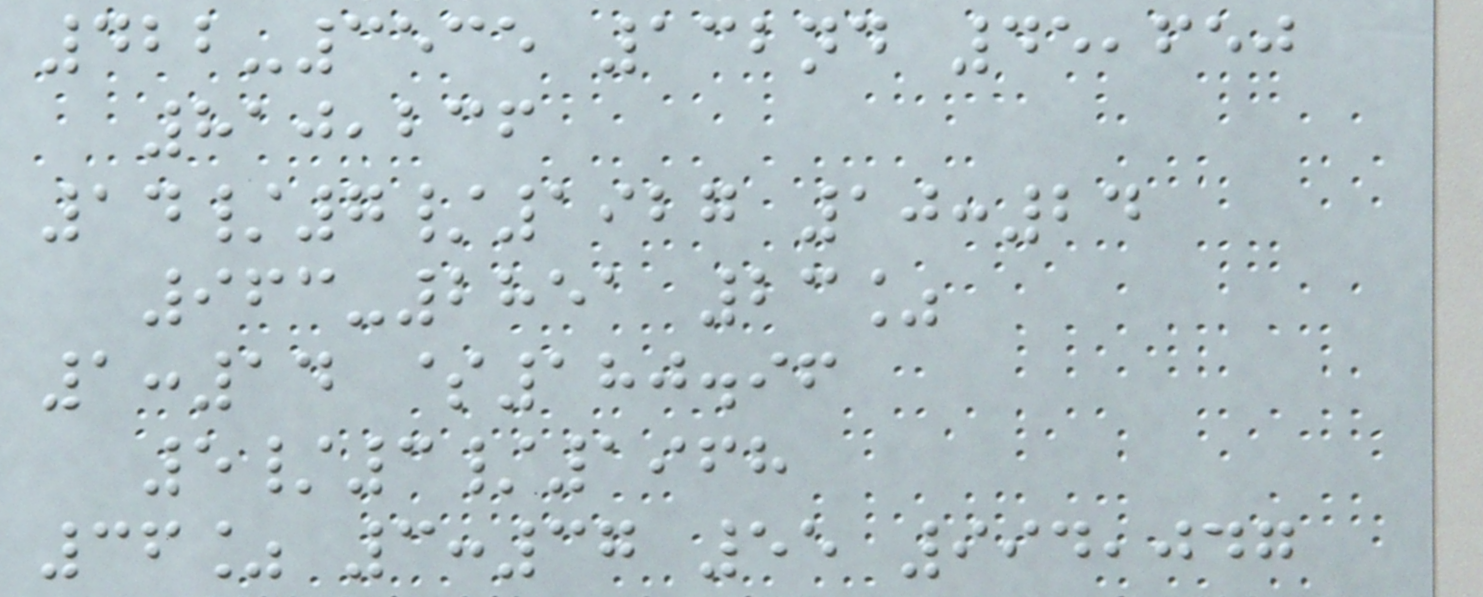422-3535 132nd 45,650
810,236
14/7/1927 10:24
963-2851 23%
1:14 $180.96
5/3/1968
36% 3:37 55 994,047
